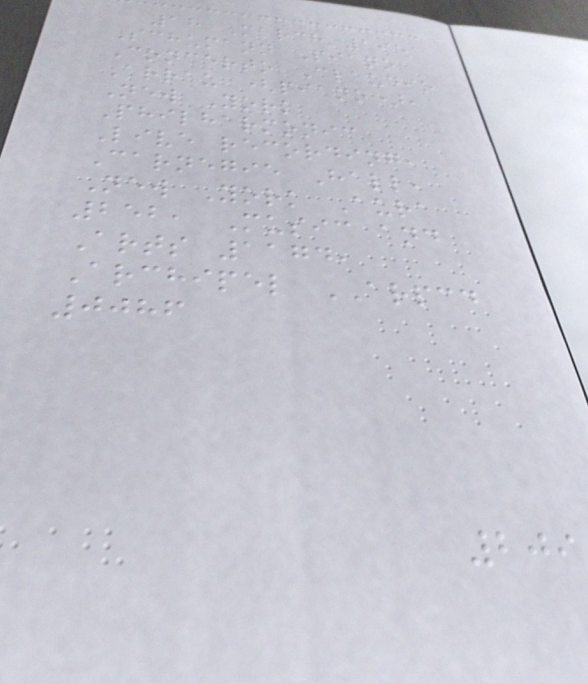18 March 1951
Schumann Piano
Concerto Claudio
Arrau (piano),
New York
Philharmonic
Live recording,
Carnegie Hall,
New York Aura
252, Music and
Arts 1174,
Archipel ARPCD
0086
209
